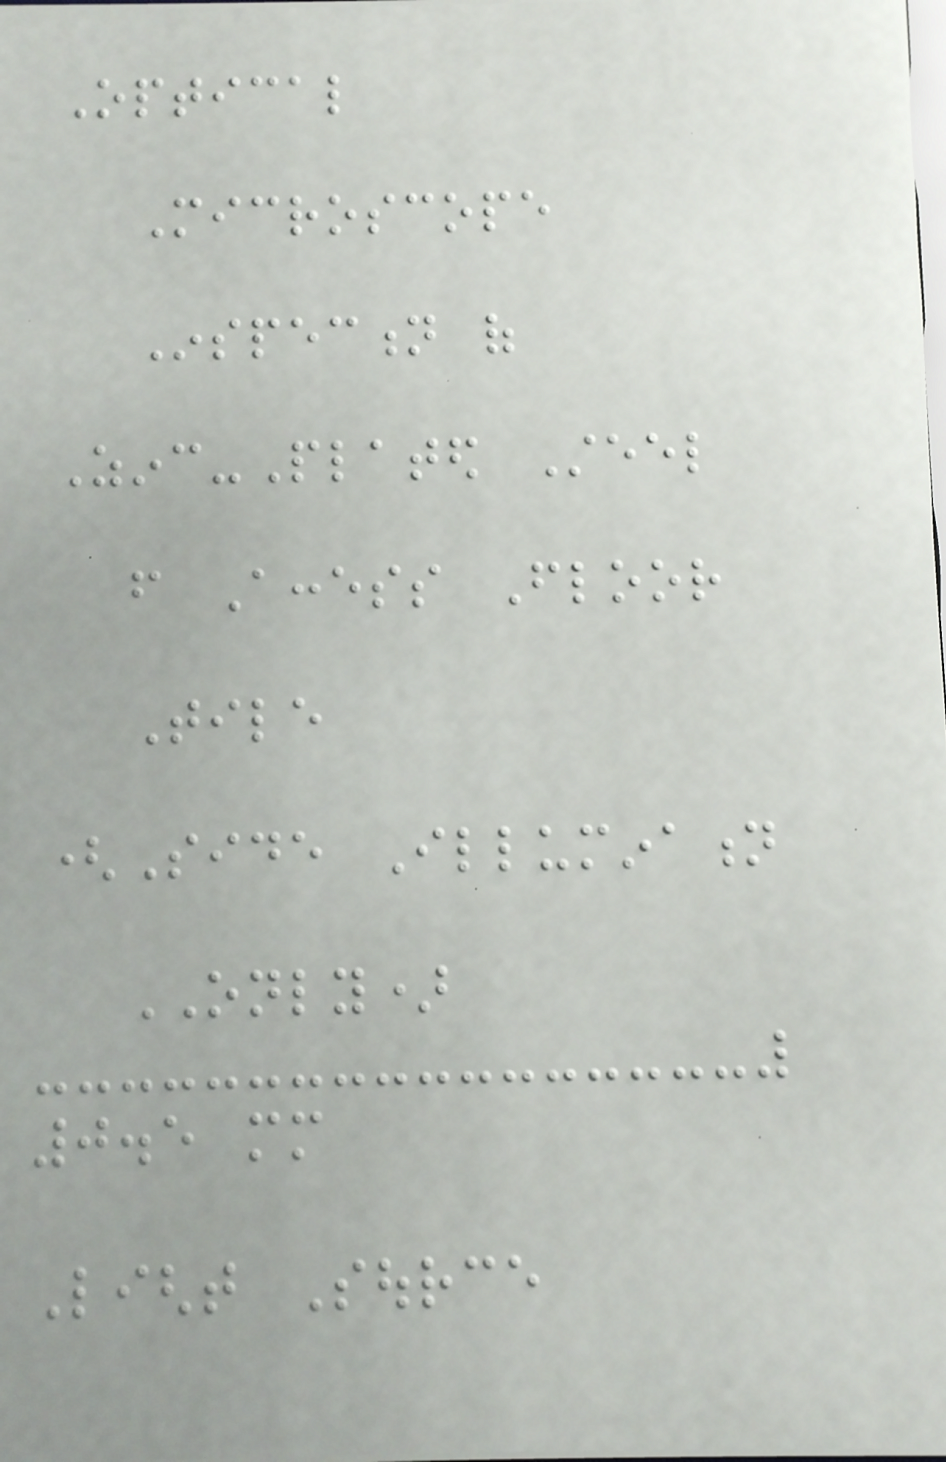Optical
Microscope
Inspection of
Zinc-Plated Steel
from Access Floor
Tile
(Side Illumination
ONLY)
0.5 mm
Light Source
